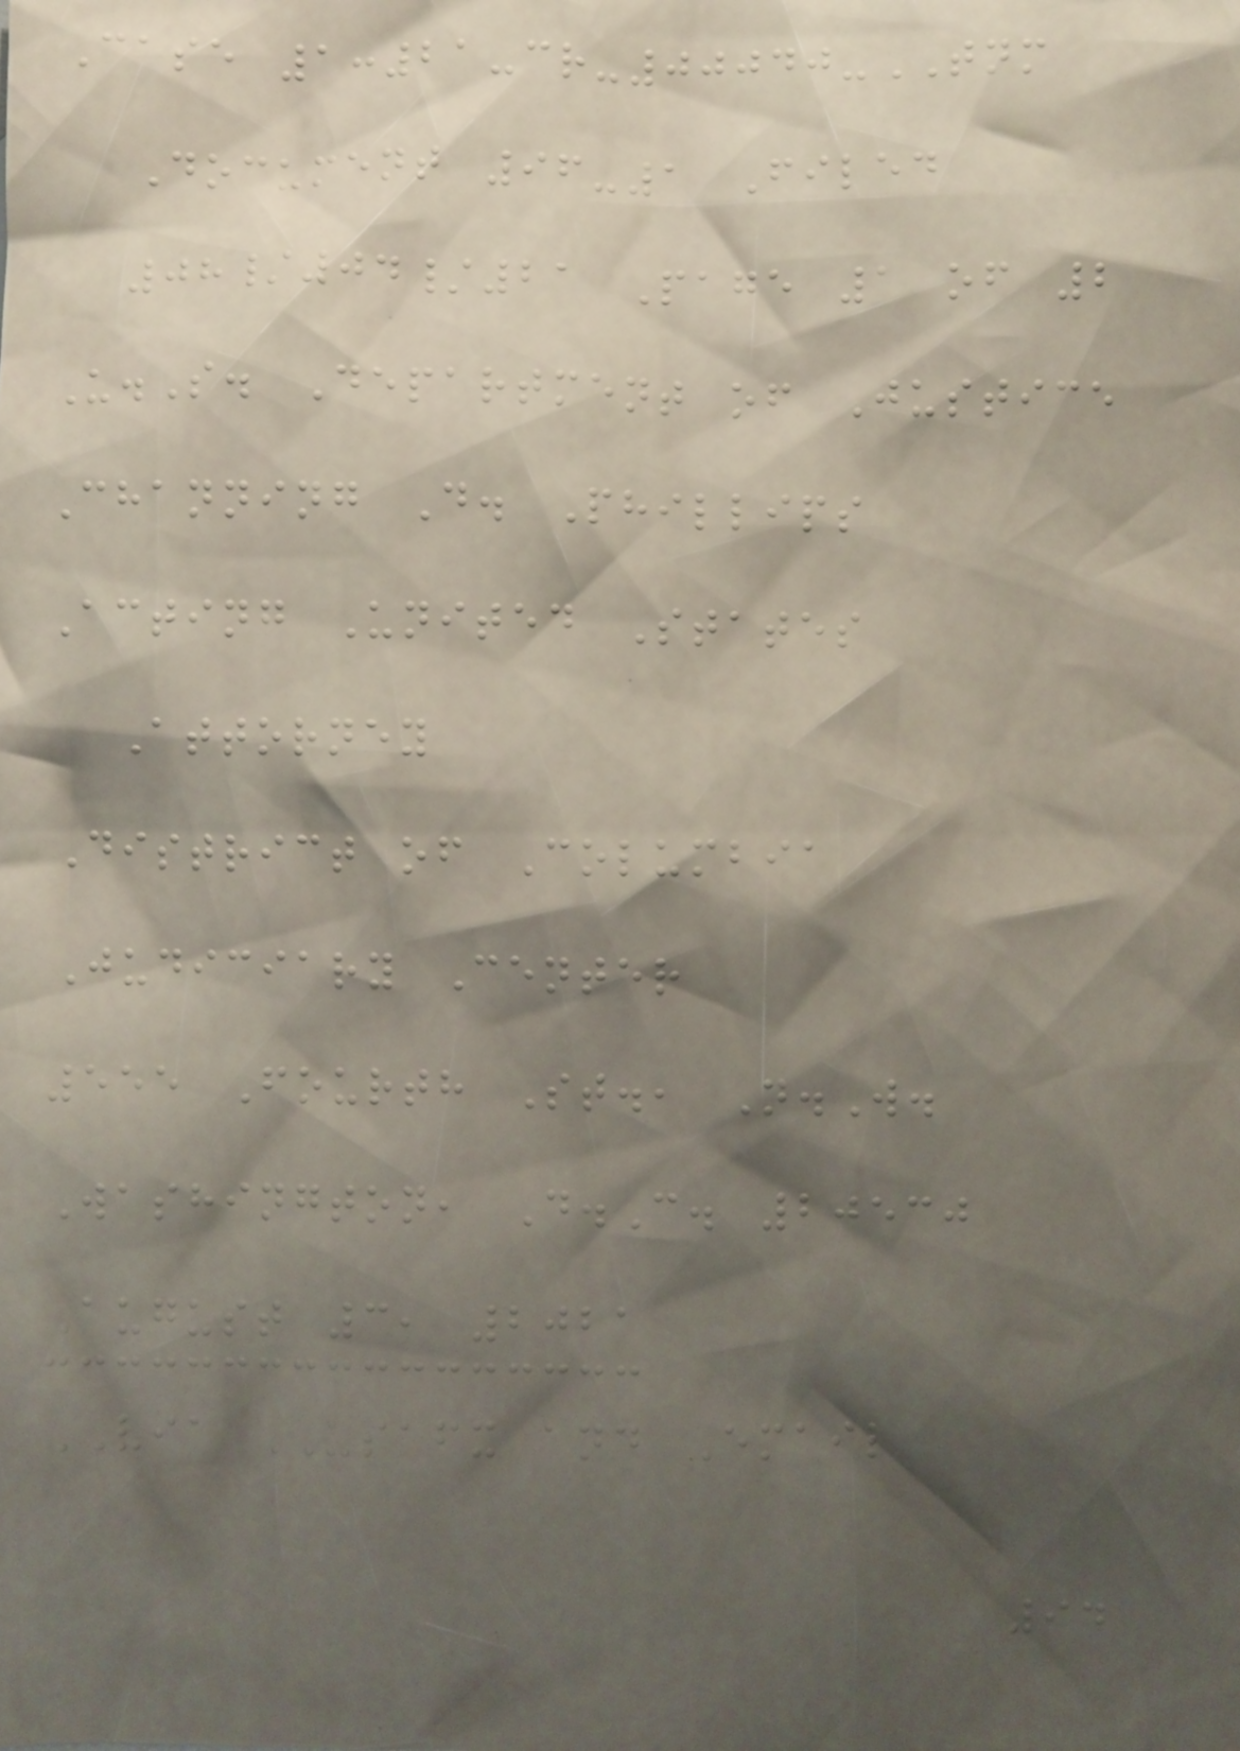Case 1:21-cr-00040-TNM
Document 96-1 Filed
08/04/21 Page 1 of 2
U.S. Department of Justice
Channing D. Phillips
Acting United States
Attorney
District of Columbia
Judiciary Center
555 Fourth St., N.W.
Washington, D.C. 20530
August 3, 2021
VIA USAFX and Email
94
